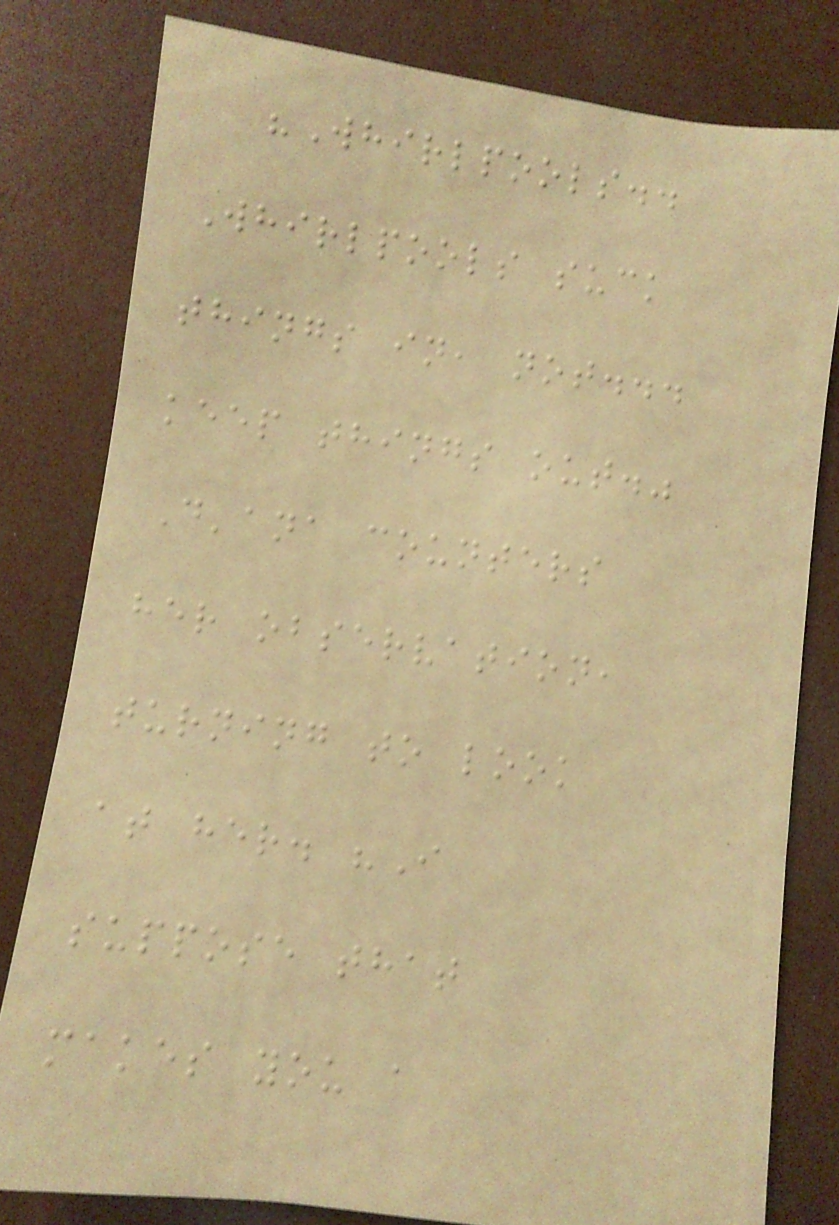"Whirlpools..
Whirlpools suck
things in, not...
keep things out."
D'ana counters
her observation,
turning to look
at her. "I
suppose that
makes you a
